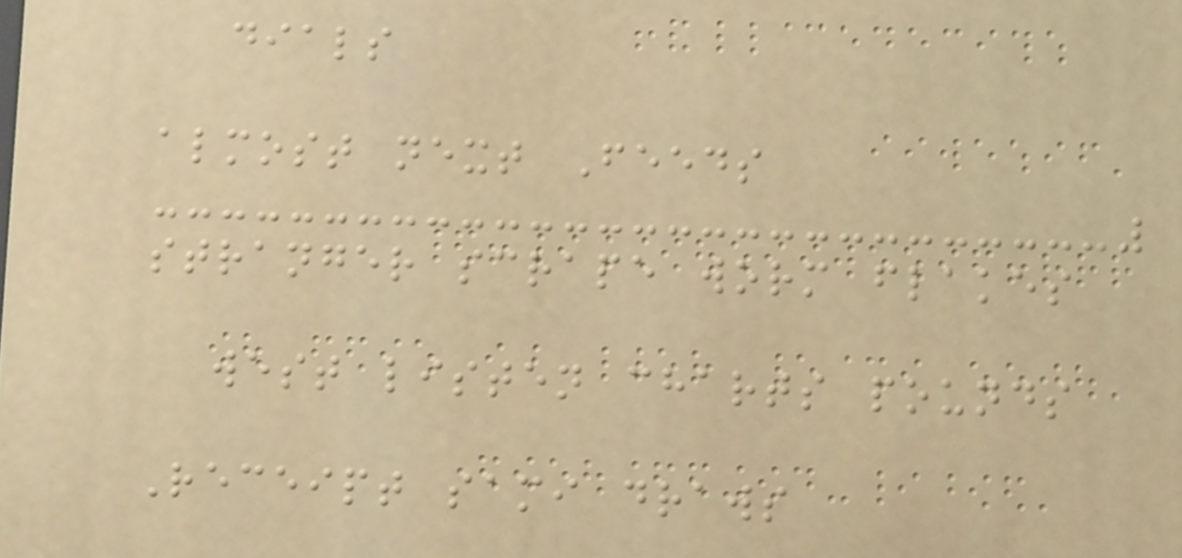dials
almost next Feeds
stranger scrape worm flakes
west listen charts pounds
Receipt sami draws
